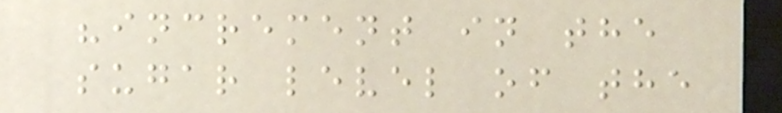"increment in the
sugar level of the
